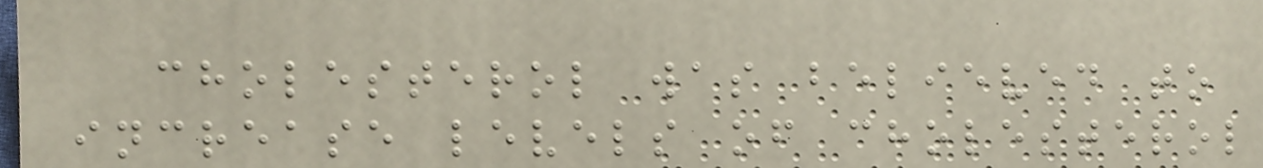cholesterol was believed to
increase levels of cholesterol
